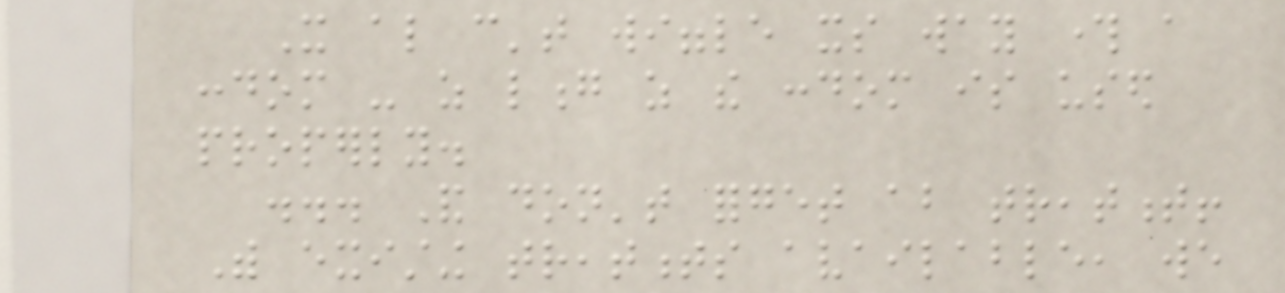It also can't wiggle its way through a
condom - as long as the condom is used
properly.
... And don't forget about treatment!
With existing treatments available, we
